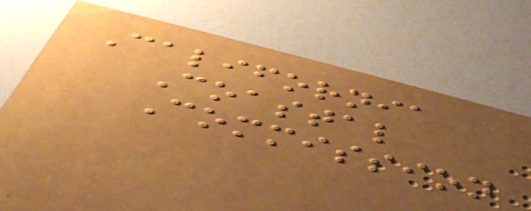California
Coastal
Commission
